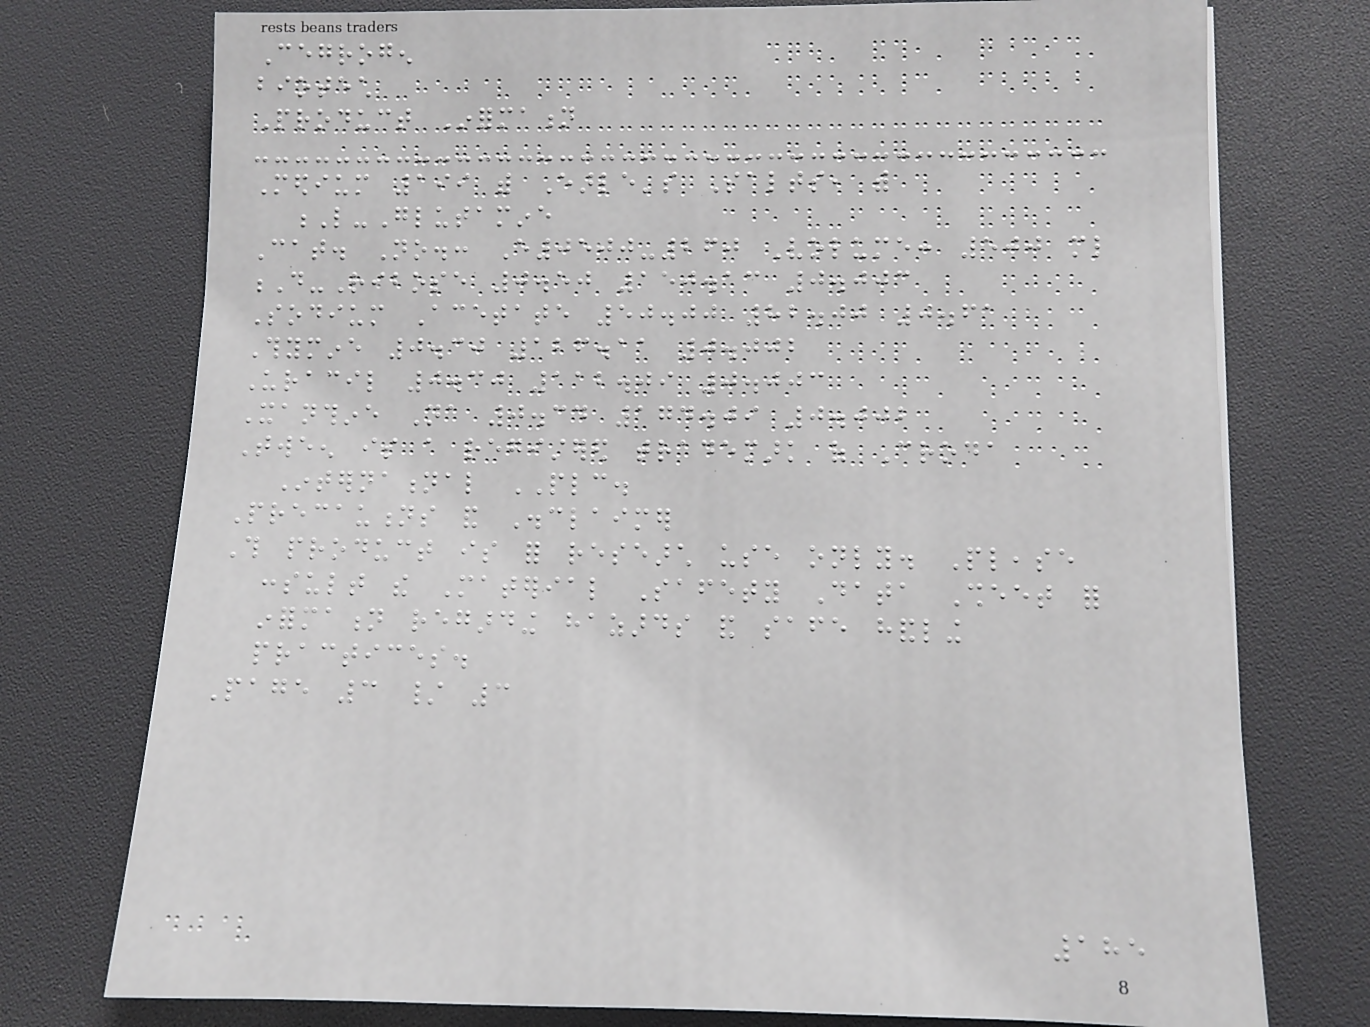Cegrogen
biotech
Product Information
Medium 199 with Earle's Salts, with
L-Glutamine
Cat. No.: E0500-260 Volume: 500 ml
D-Ribose 0.50 150.13 0.003
Sodium Acetate 50.00 82.00 0.61
Thymine 0.30 126.11 0.002
Uracil 0.30 112.09 0.003
Xanthine Na 0.34 174.09 0.002
Tween is a registered trademark of Croda
International PLC.
Precautions and Disclaimer
This product is for research use only. Please
consult the Material Safety Data Sheet for
information regarding hazards and safe handling
practices.
Page 3 / 3
185
